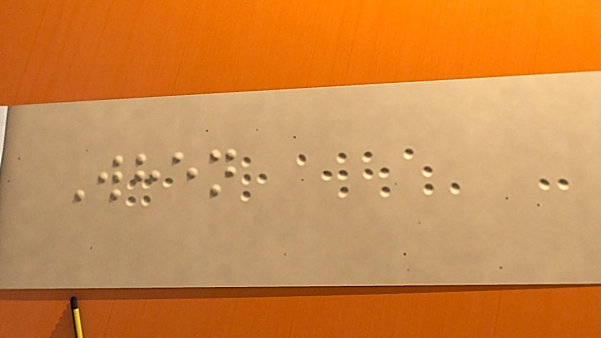When
